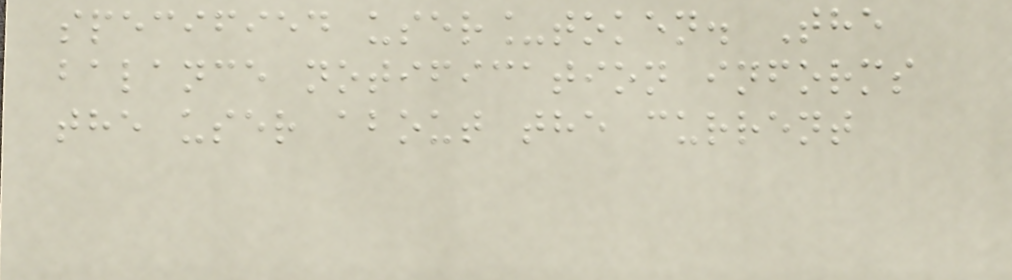specified user_token. The
balance notification informs
the user about the current
